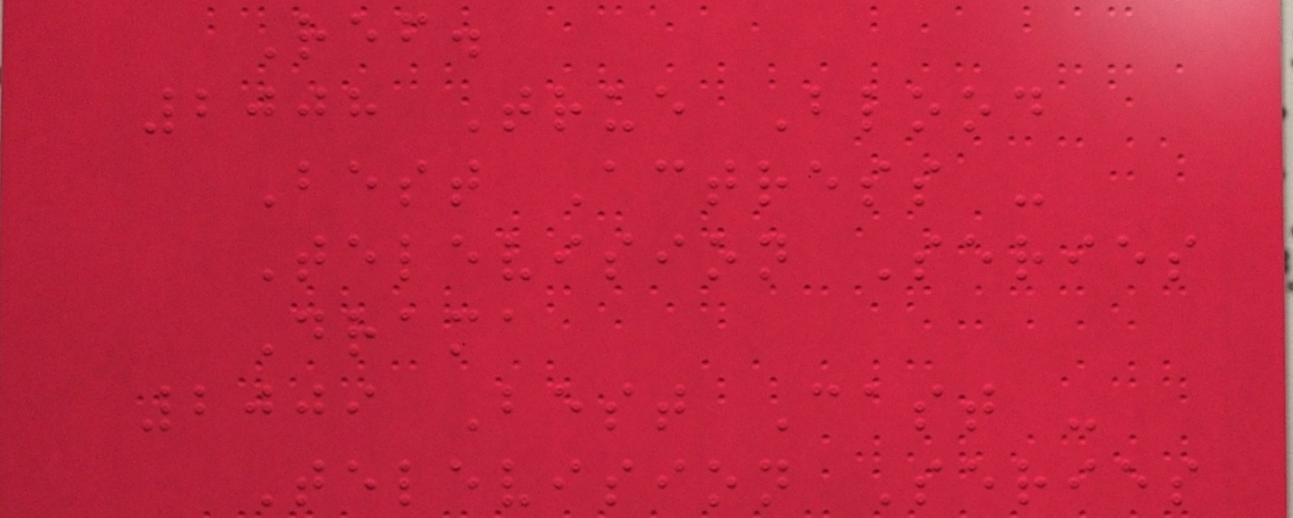Ref.
2008 True Blood
Best Actress -
Television Series
Drama
2009 Best Cast -
Television Series
